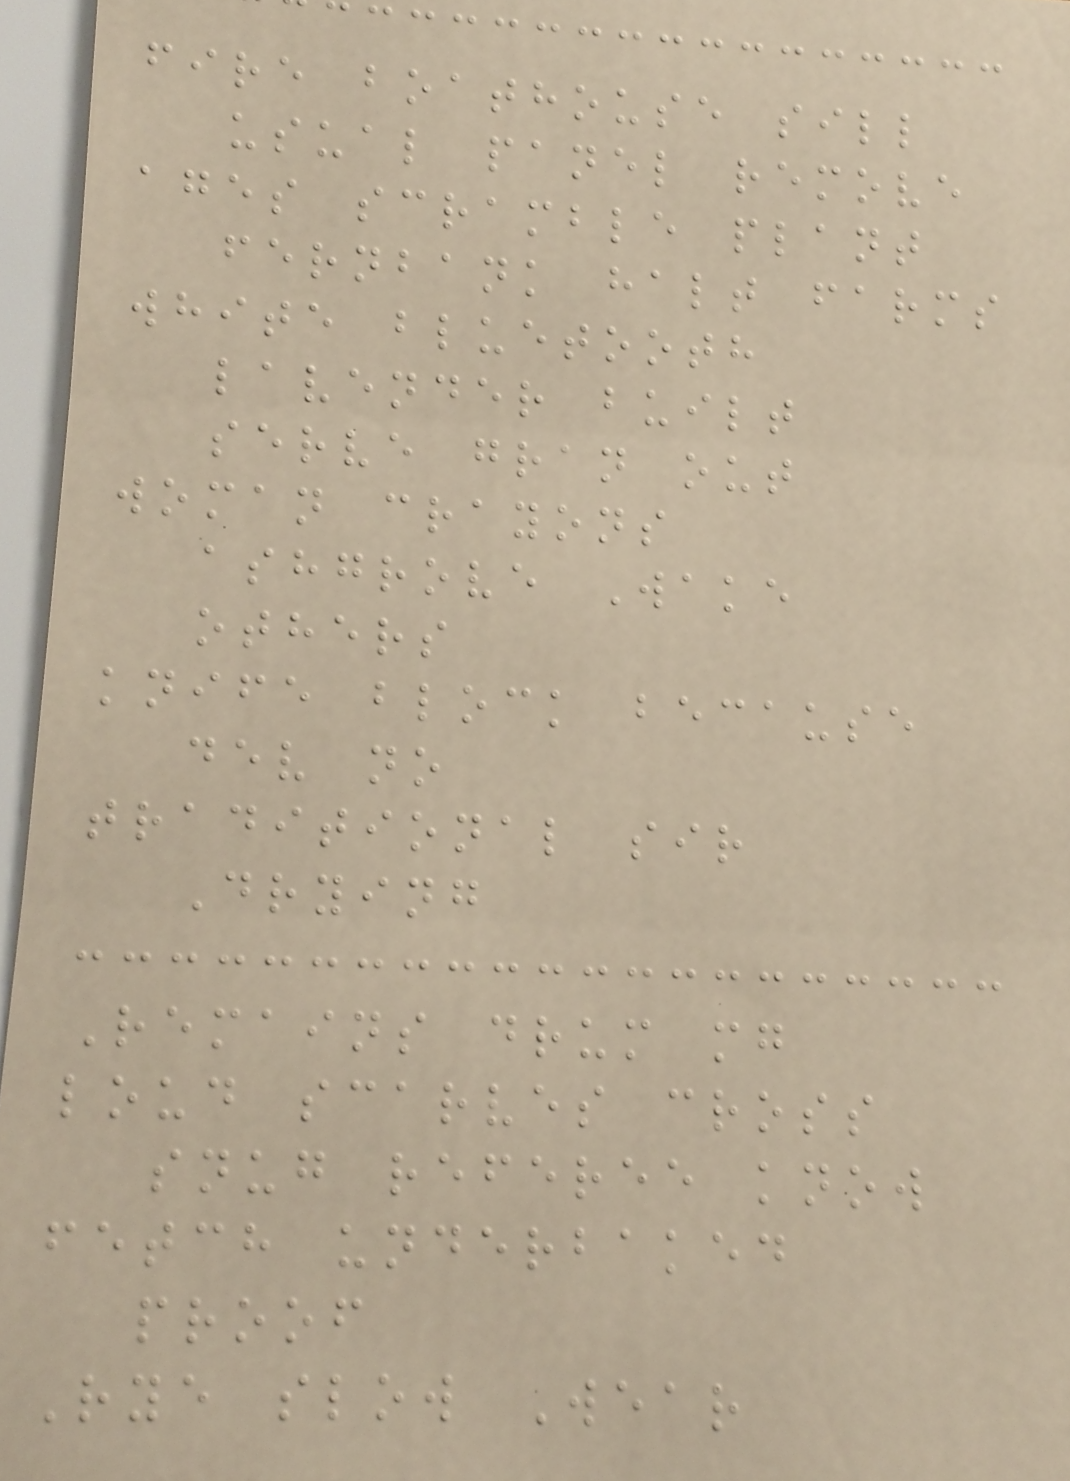fire boathouse sill
usual panel remove
ages scramble plant
fernbank halt farms
white bluetooth
lavender built
serve gran out
woman crayons
ashgrove Wake
others
knife block because
dev no
traditional sir
Drying
Remains drum mg
loud scarves cross
snug referee know
fetch underbaked
proof
Rye slow Wear
